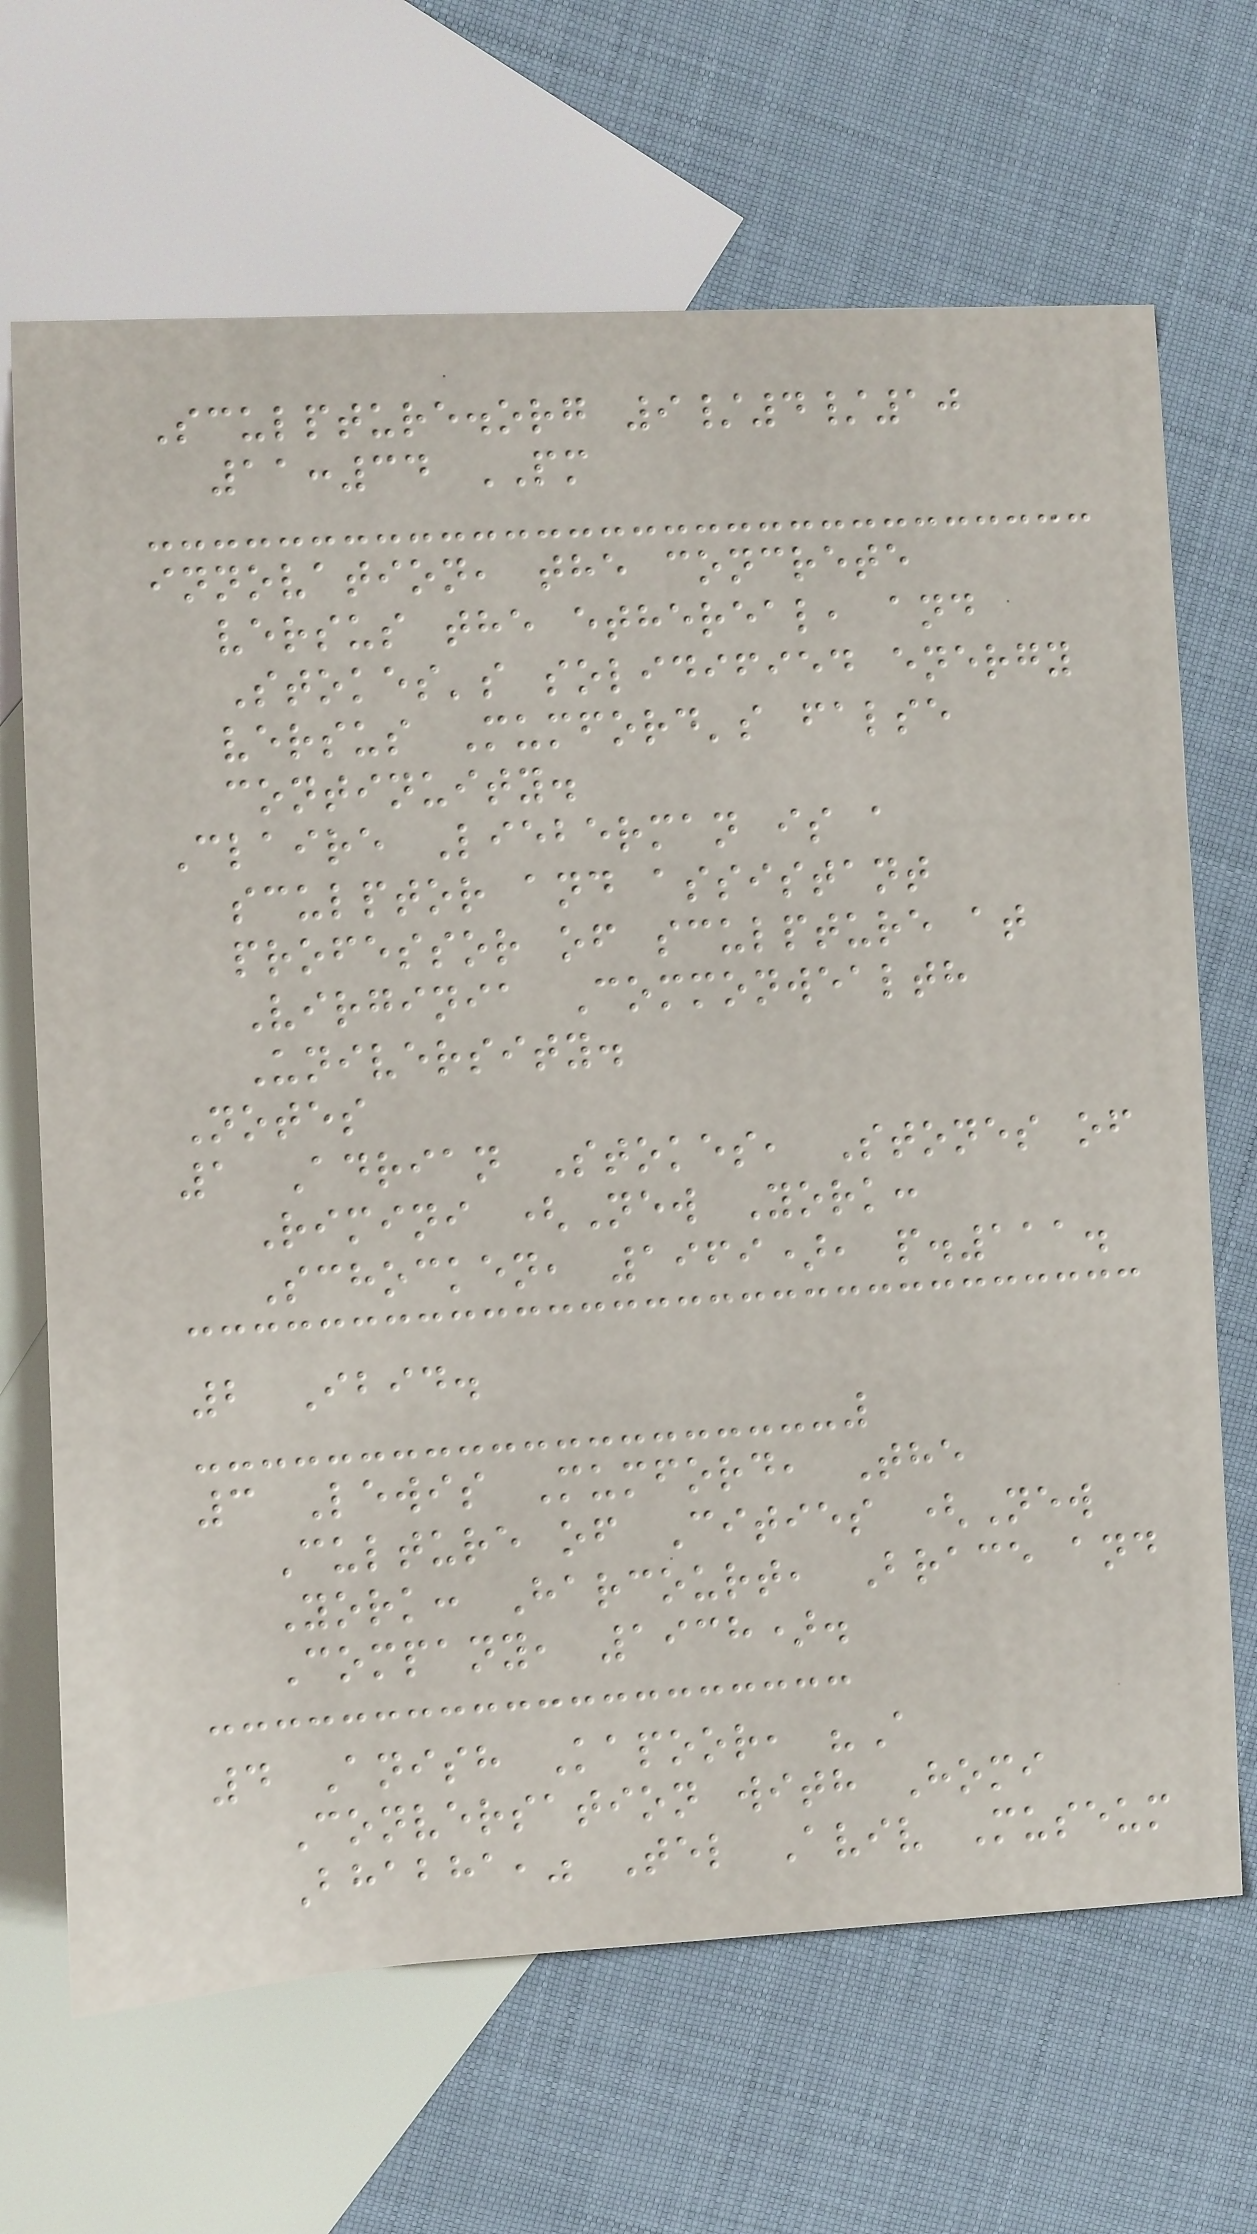Sculpture.org 9/4/10
11:34 PM
innovation, the concrete
versus the ethereal, and
Stokes's solidified energy
versus Mumford's false
continuity.
Claire Lieberman is a
sculptor and assistant
professor of sculpture at
Virginia Commonwealth
University.
Notes
1 Adrian Stokes, Stones of
Rimini (New York:
Schocken, 1969), p.111.
2 Ibid.
3 Lewis Mumford, The
Culture of Cities (New
York: Harcourt, Brace and
Company, 1938).
4 Anish Kapoor, "A
Conversation with Homi
Bhabha," Tel Aviv Museum
